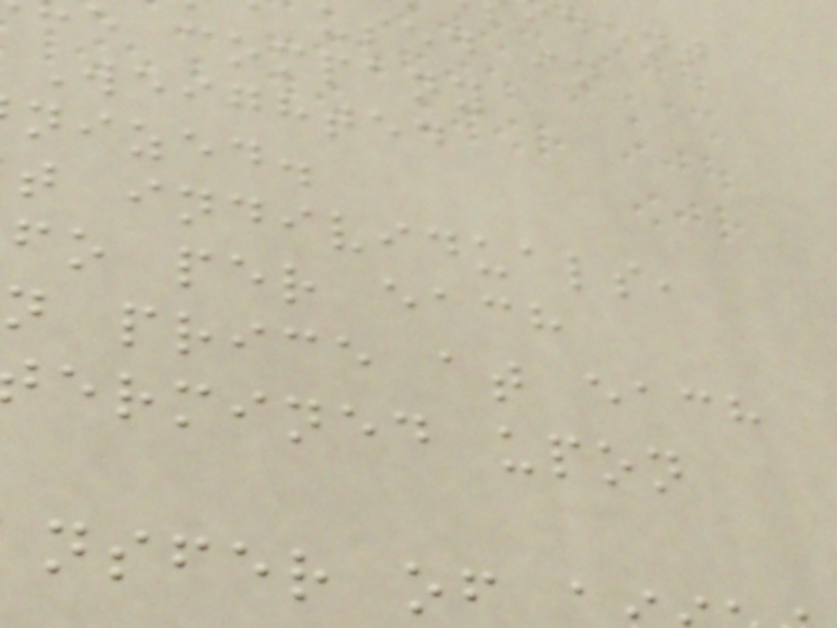e company
Weighted
t individuals,
fo per each
n price at each
ermined upon
